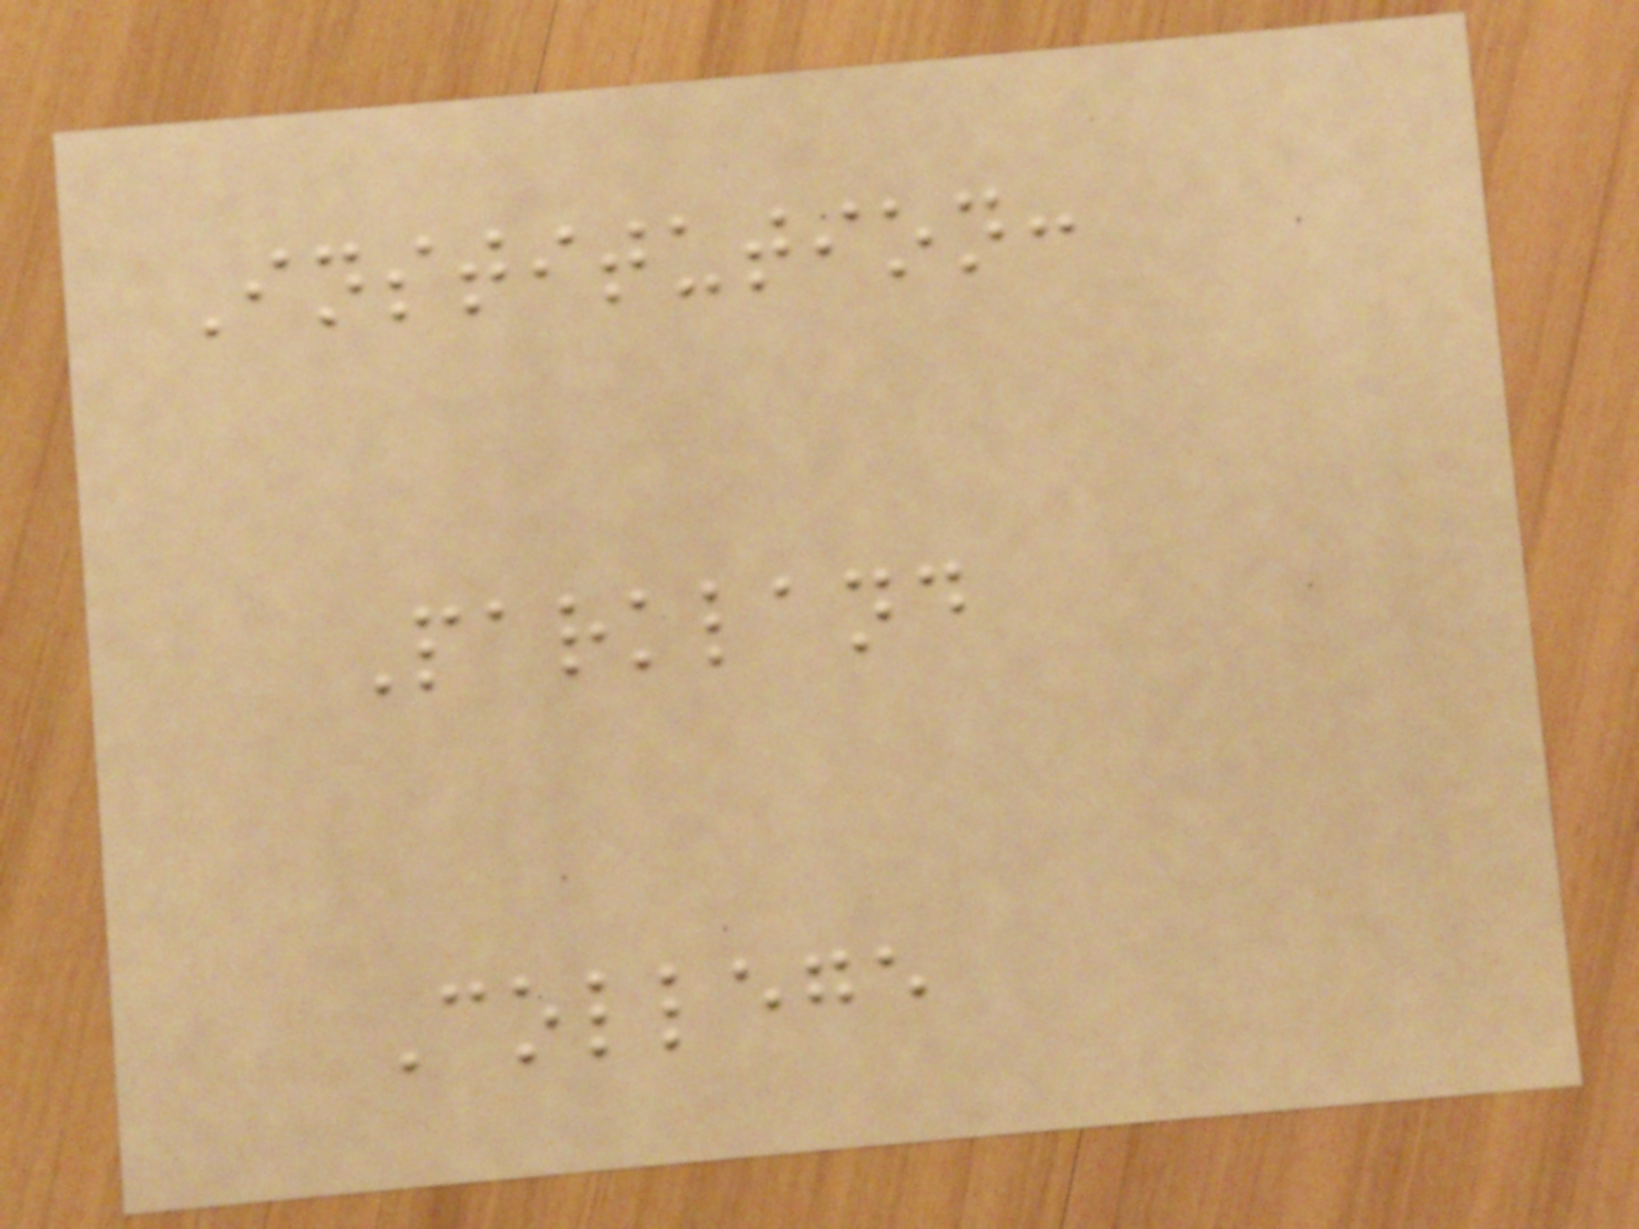Institution:
Parkland
College
